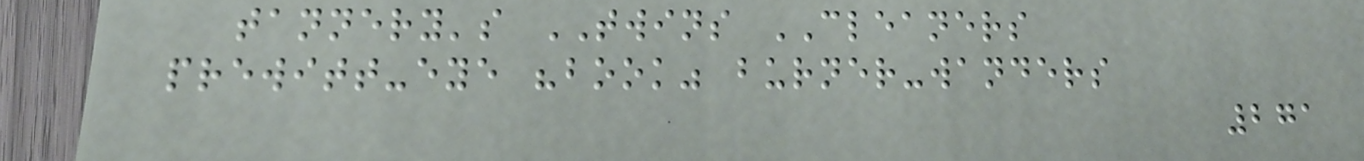tannery's TWINS CLEANERS
prewitt-eye "book" burner-wanders
271
